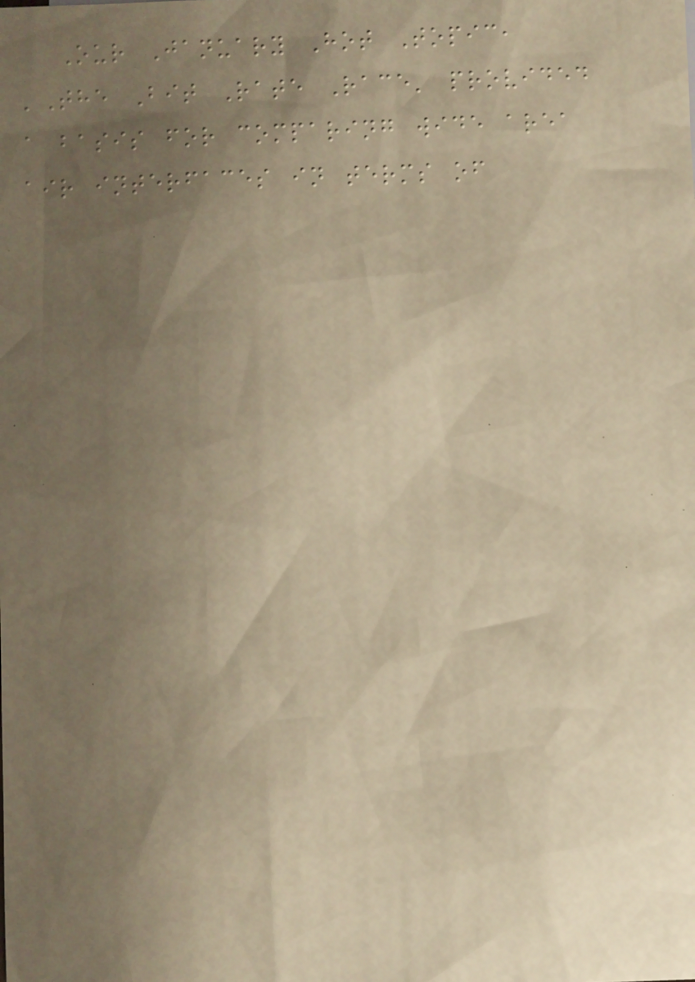Our January Hot Topic,
'The Bit Rate Race' provided
a basis for comparing wide area
air interfaces in terms of
